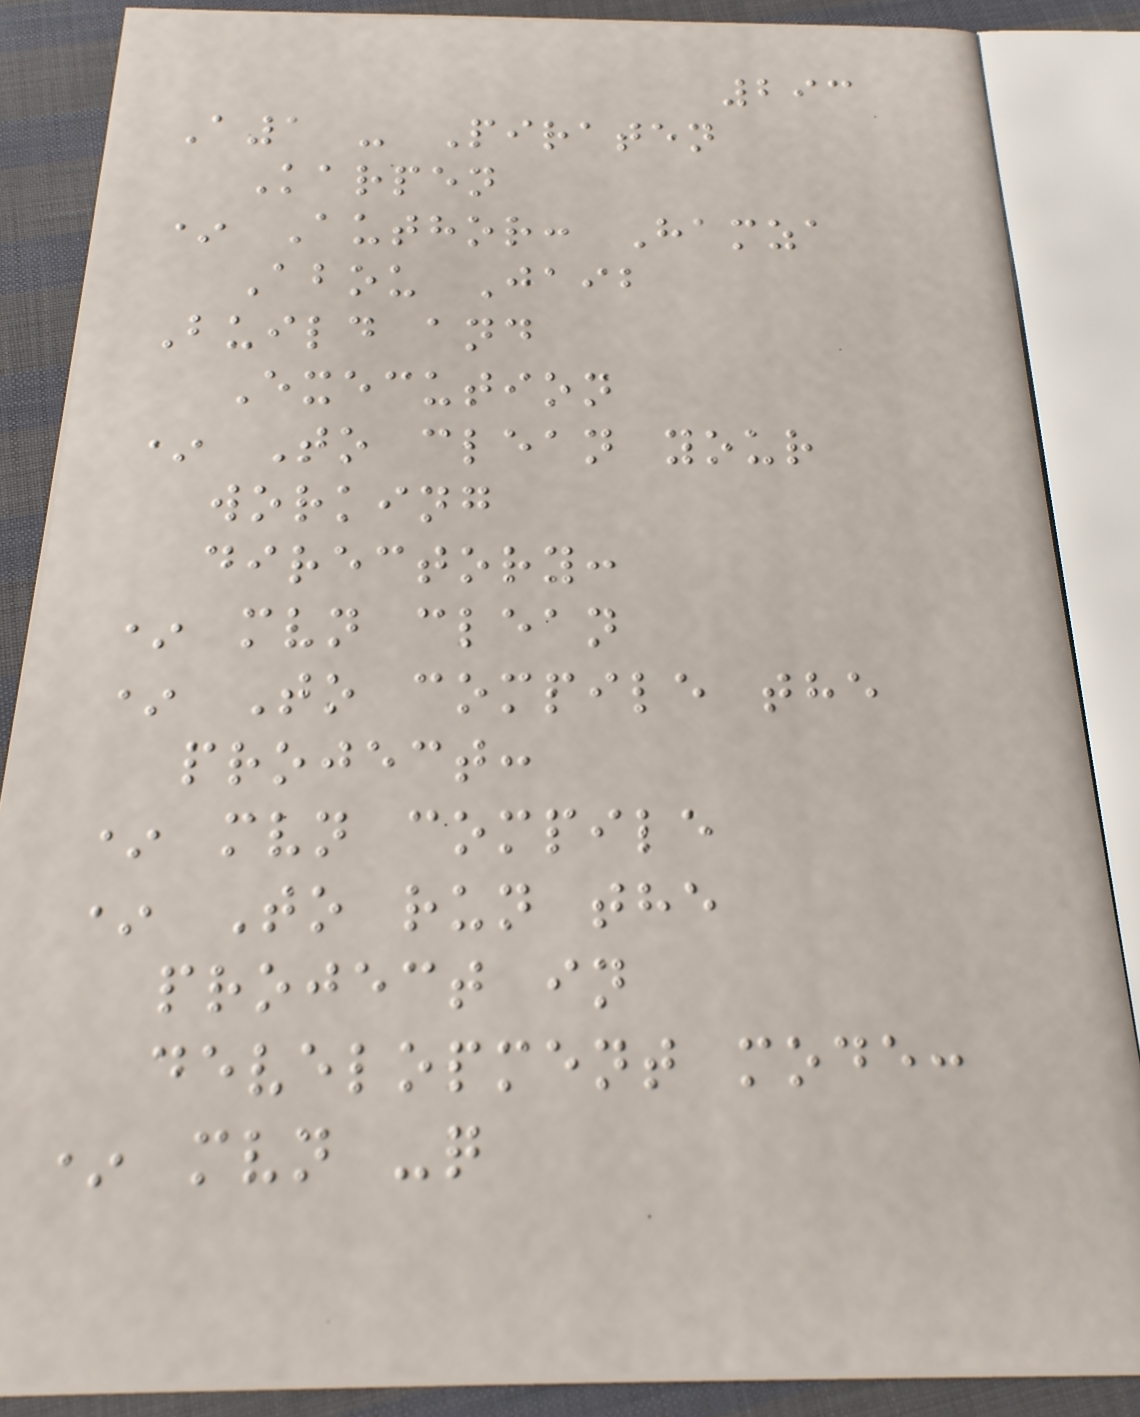293
A1 - Piraten
Karpen
* Author: Hamza
Abou Jaib
Build and
Execution
* To clean your
working
directory:
* mvn clean
* To compile the
project:
* mvn compile
* To run the
project in
development mode:
* mvn -q
